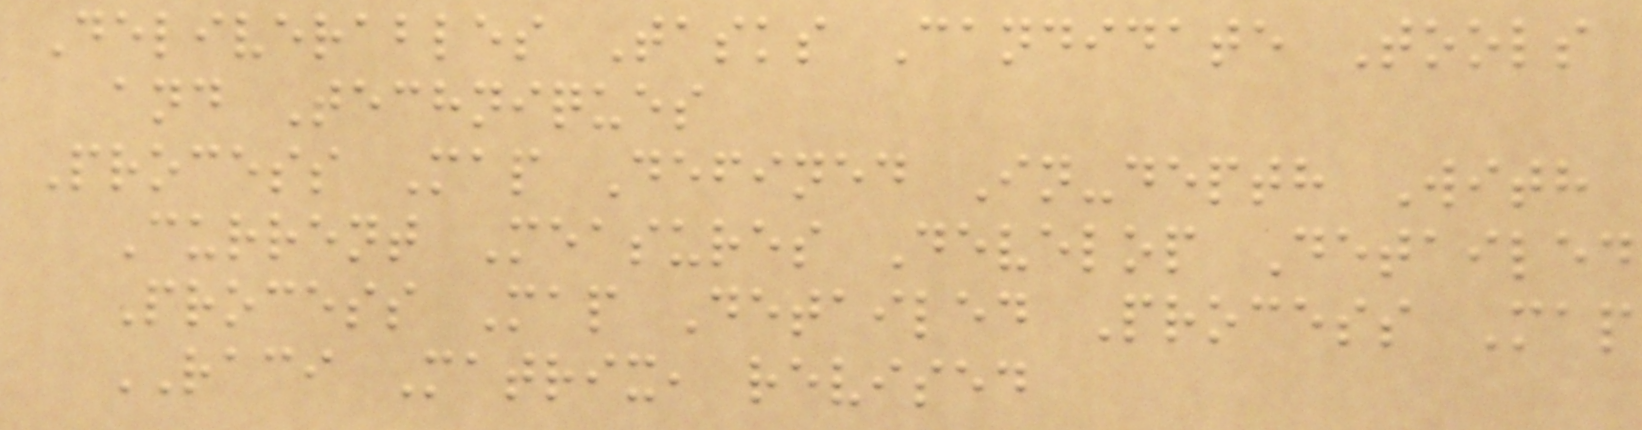Deliverables Tasks Candidate Tools
and Techniques
Process Map Defined In-depth With
Current Measures Develop Detailed
Process Map Detailed Process Map
RACI Matrix, revised
